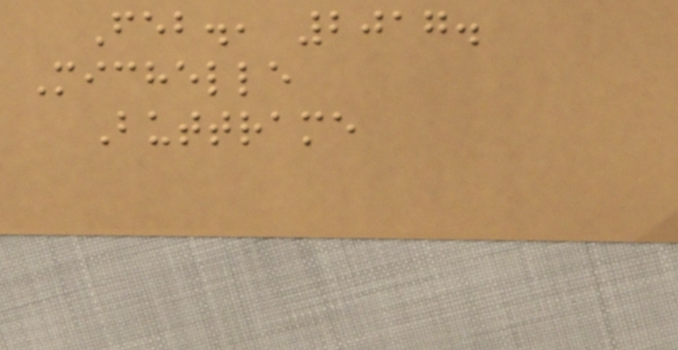Feb., 2017.
Michelle
Buttrame
